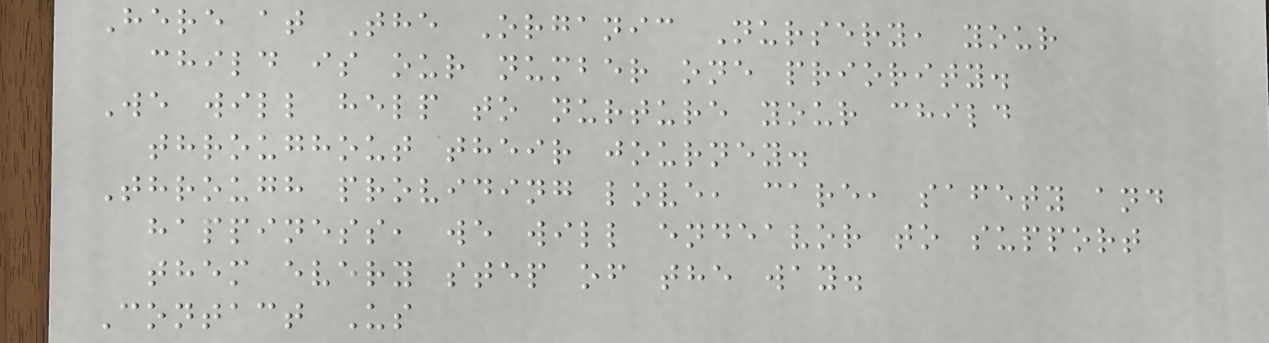Here at The Organic Nursery, your
child is our number one priority.
We will help to nurture your child
throughout their journey.
Through providing love, care, safety and
happiness, we will endeavor to support
them every step of the way.
Contact Us
